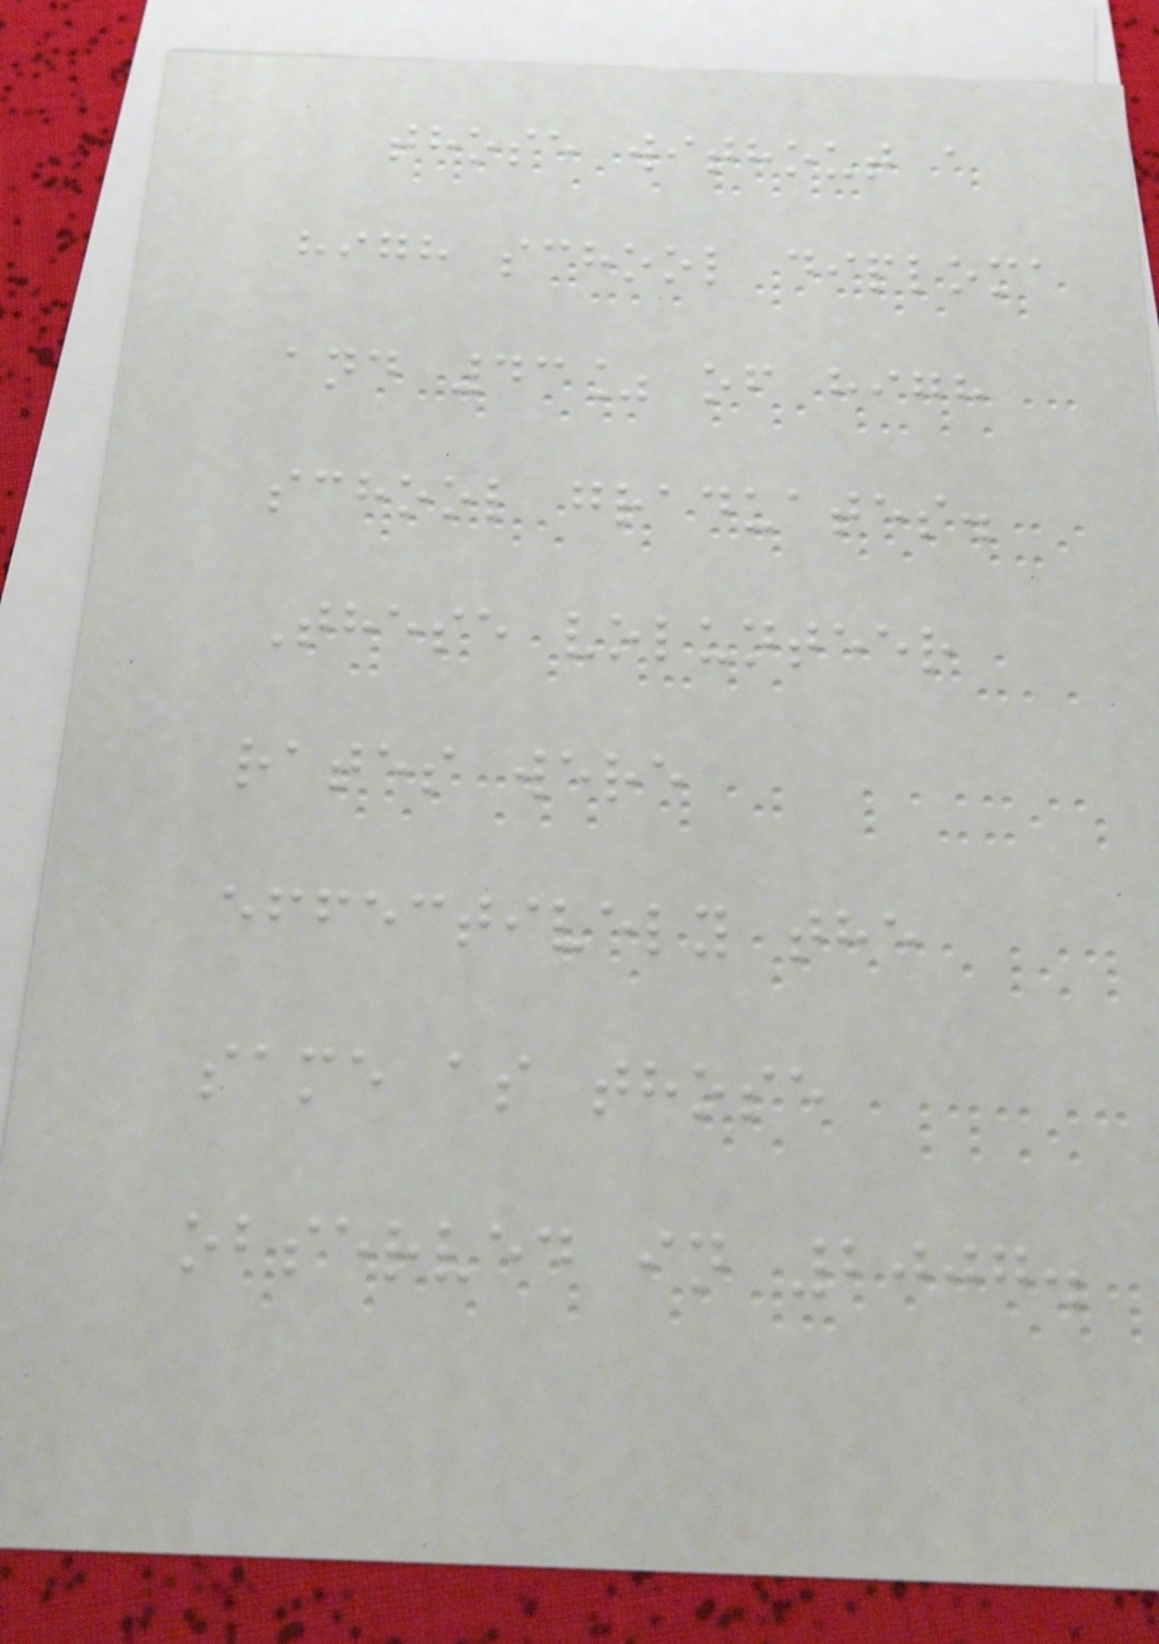those without a
high school diploma
and 43% of high
school graduates.
These volunteer
rates were
effectively the
same as those
observed in 2007.
